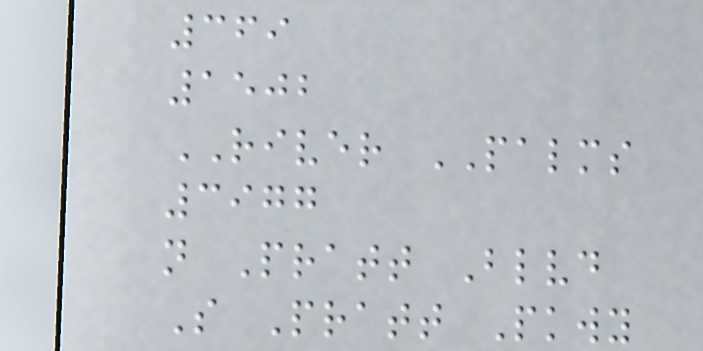369
1502
RIVER PALMS
3977
n Pratt Blvd
S Pratt Pkwy
